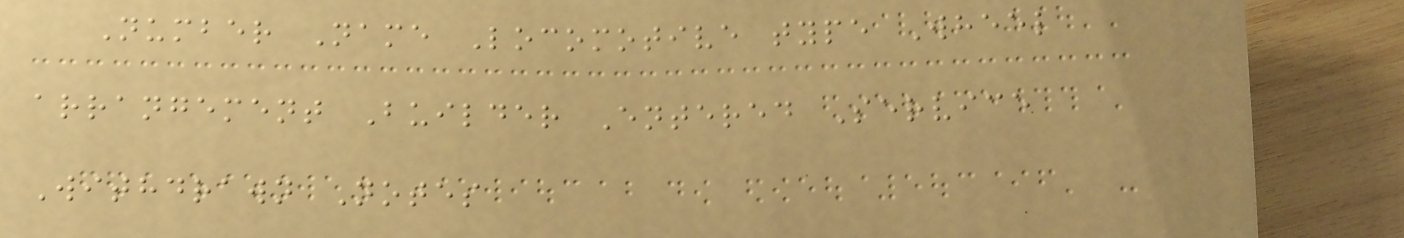Number Name Locomotive type Wheel
arrangement Builder Entered Service
Withdrawn Notes
